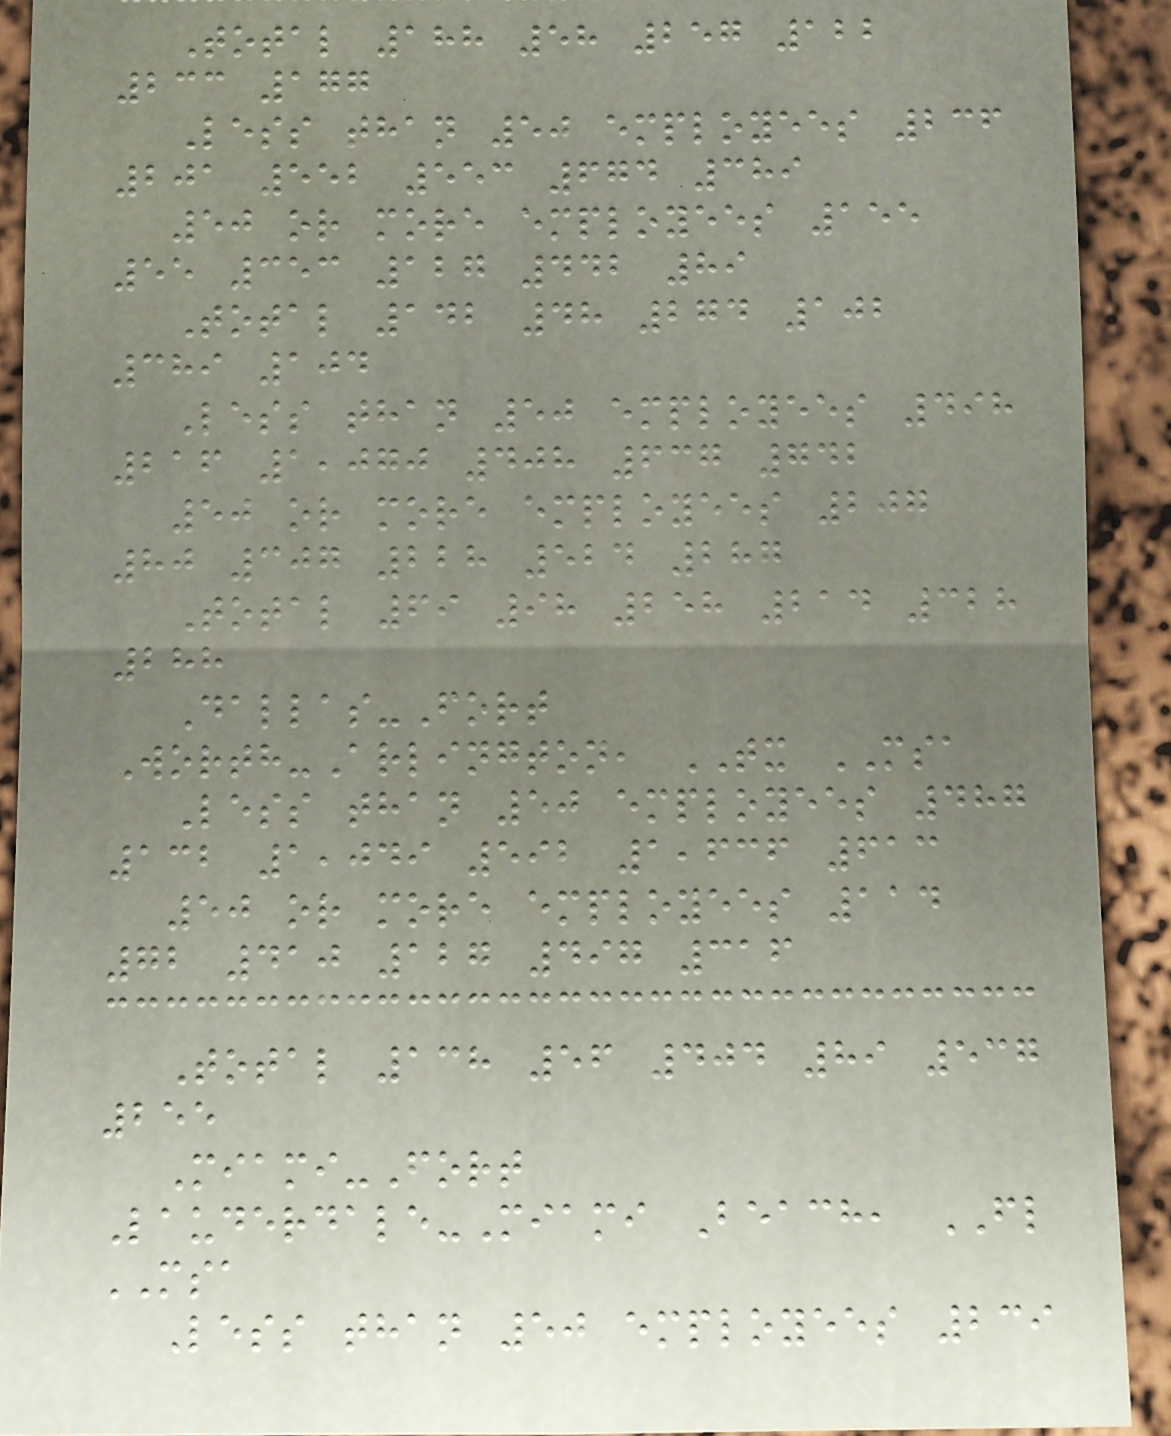Total 188 58 257 122
233 177
Less than 50 employees 236
201 552 553 674 389
50 or more employees 155
55 353 127 442 89
Total 142 48 274 102
389 104
Less than 50 employees 498
216 1,070 408 637 742
50 or more employees 207
80 307 228 524 287
Total 69 98 258 214 328
288
Dallas-Fort
Worth-Arlington, TX MSA
Less than 50 employees 487
132 1,049 592 1,636 613
50 or more employees 114
72 410 127 497 316
Total 138 56 404 89 537
255
Miami-Fort
Lauderdale-Miami Beach, FL
MSA
Less than 50 employees 239
